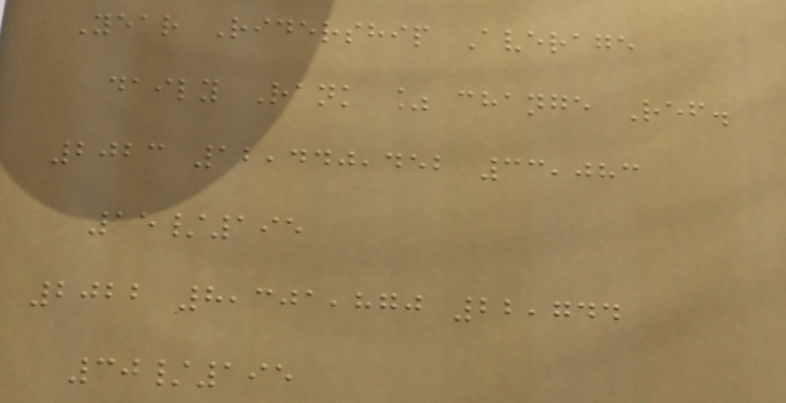Year Ridership Average
daily Rank % change Ref.
2023 12,440,452 33,083
15/195
2022 8,301,870 22,744
30/195
